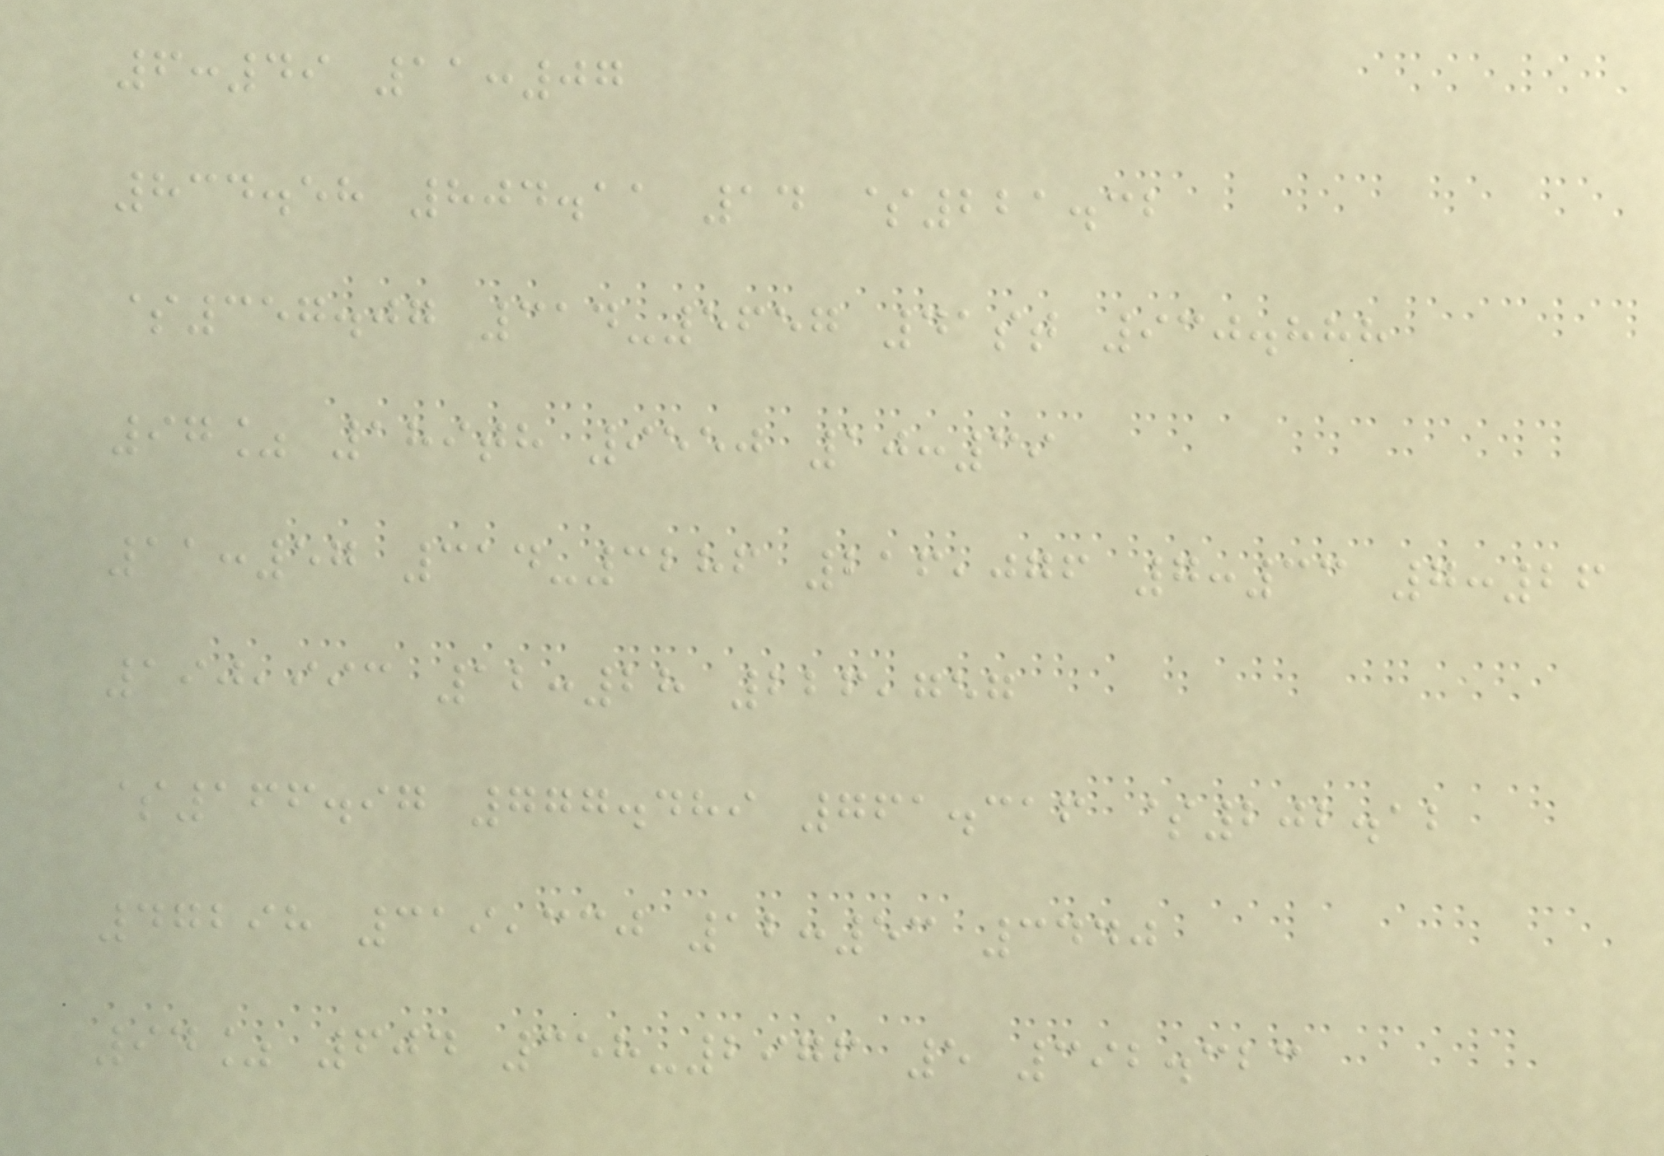6:49 11:07
834.58 804.11 14 $221.32
$357.07 314-5657 41st 930.888
97% 189th 9550 10:39
11:57 314-3286 216,076 7:33 7:26
190,993 12:28 226,757
$166.97 777.489 761.316 $202.12
47298 319,330 12:53 3440
94% 604 358-2976 5 392.323
